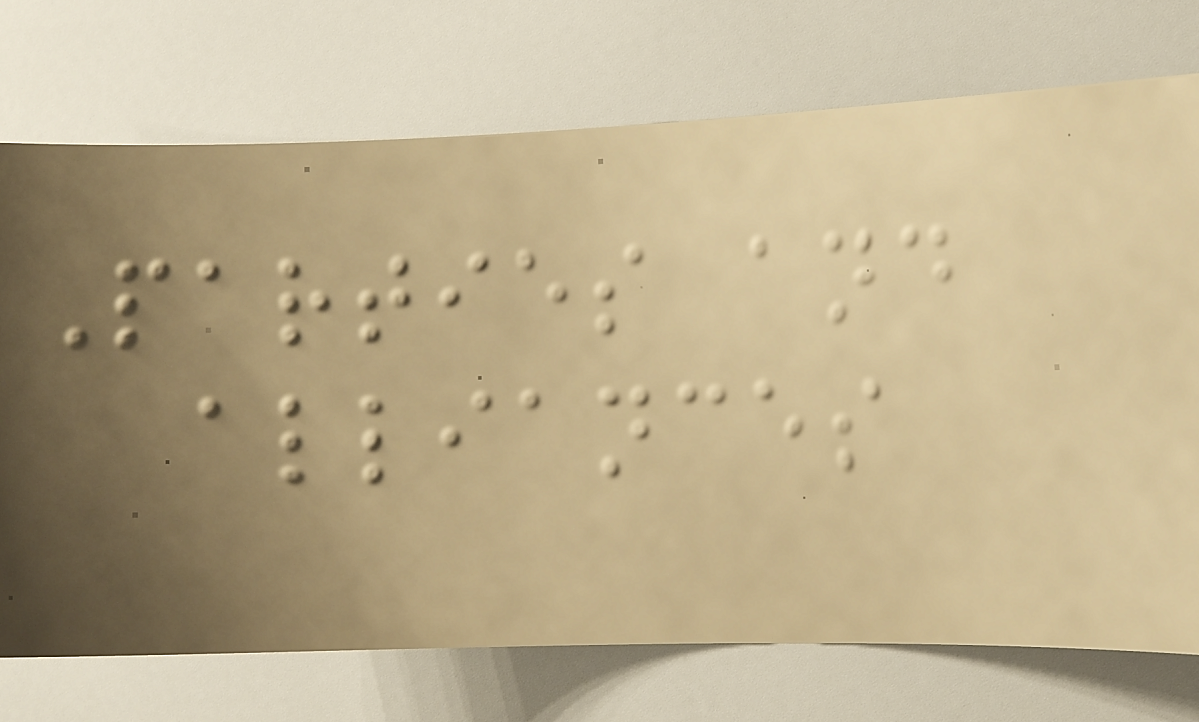Parties and
alliances
